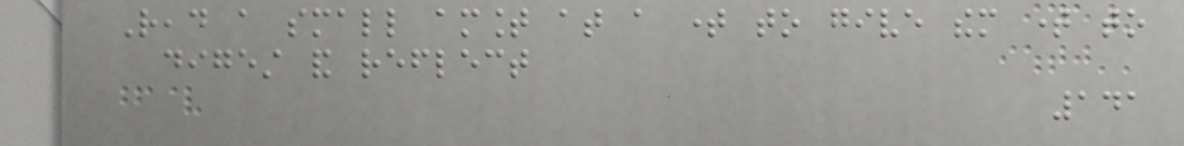Read a small amount at a time to give them time to
digest and reflect
141
